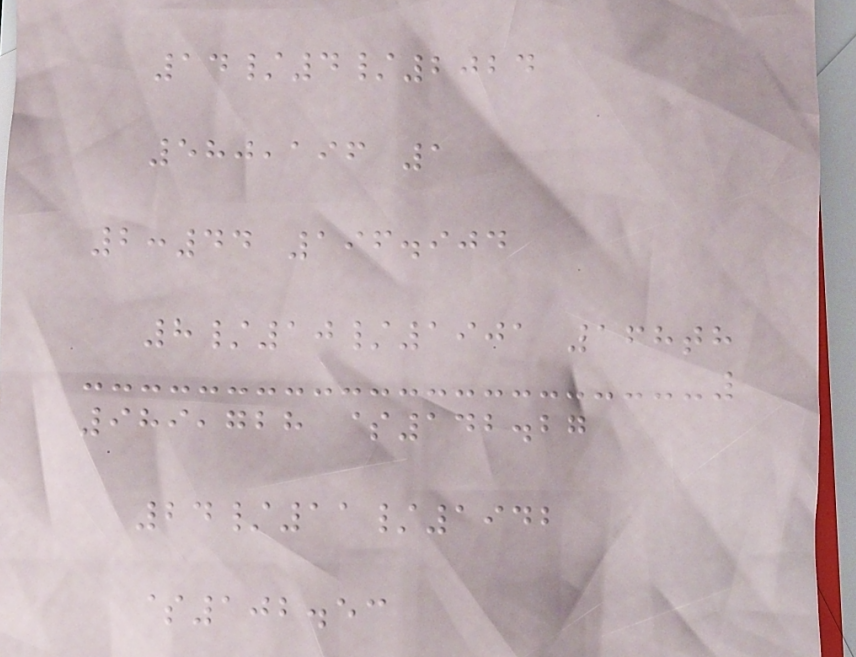14/4/2024
580,196 1
2:44 196.904
8/10/1901 168th
989,728 $142.27
24/11/1942
$102.53
